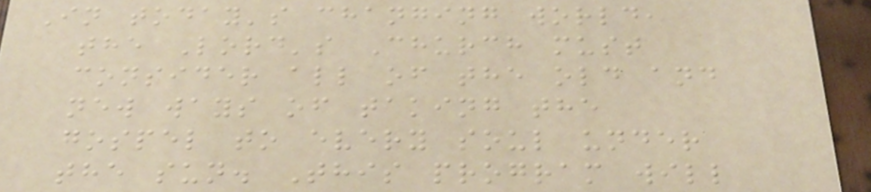In today's changing world,
the Lord's Church must
consider all of the old and
new ways of taking the
gospel to every soul under
the sun. This program will
